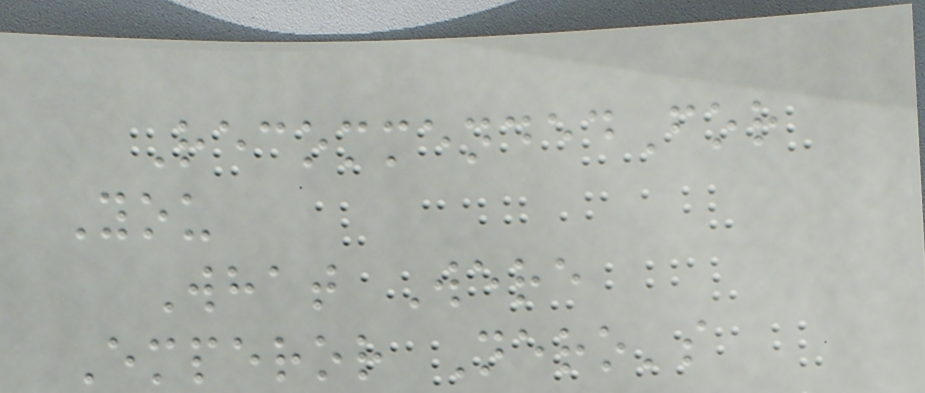RecommendedFor
You
What Were
Emperor Nero's
